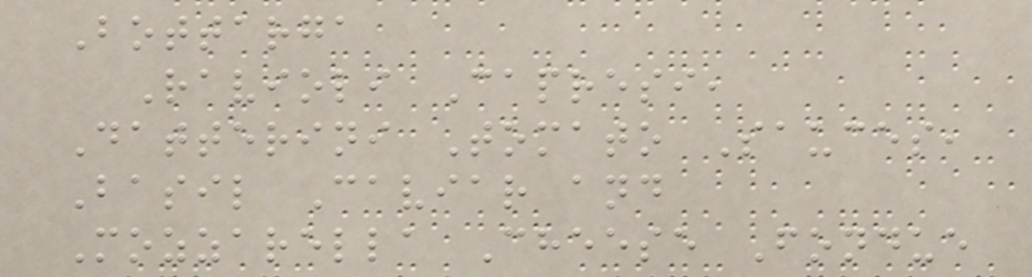Bottarga
Ravioli Capresi,
Datterini Tomato Sauces,
Basil Caviar and
Mozzarella Cheese Fondue
